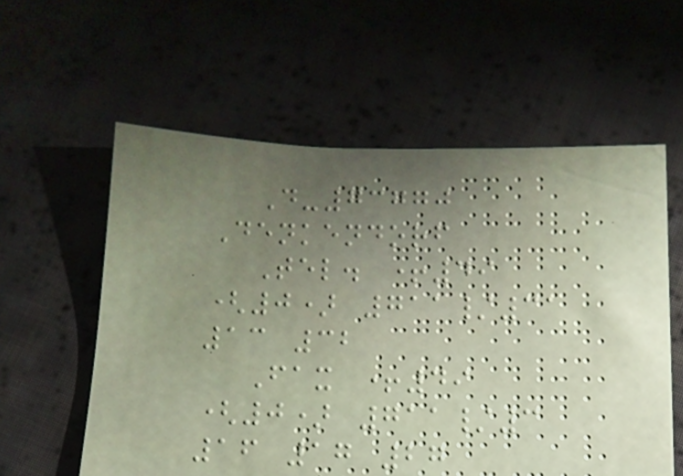D-73770
Denkendorf
Tel. +49
(0) 711/31
13 32
Fax +49
(0) 711/3
16 17 27
